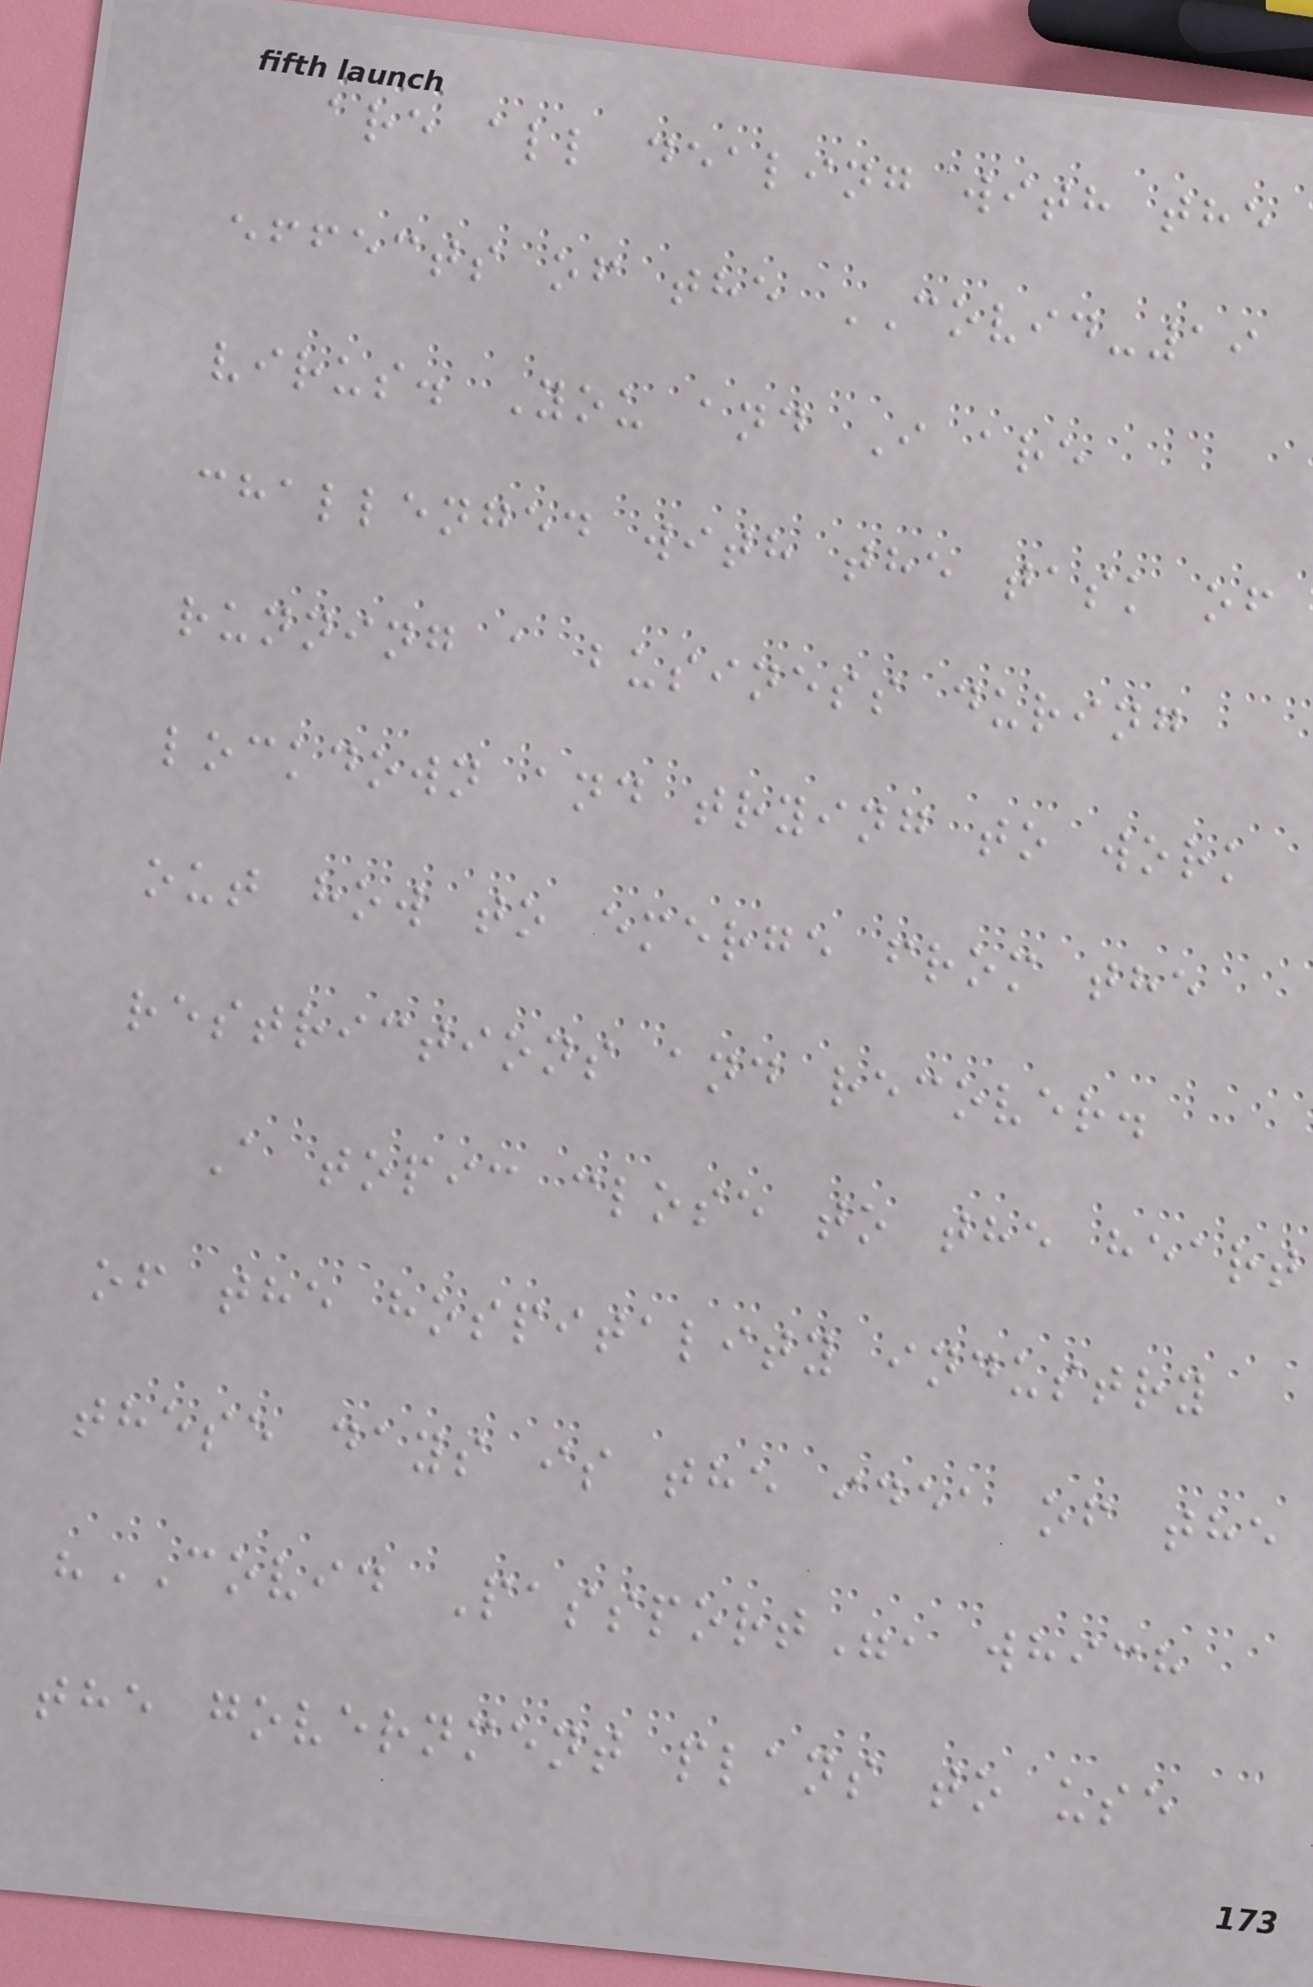are all dealing with the
effects of the COVID-19
virus. You and I are
challenged with the task of
running a business during
lockdown and trying to work
out how to emerge from the
restrictions and recover.
A topic close to the heart
of the hospitality industry
these days is the idea of the
"COVID Passport", which
the government plans to use
